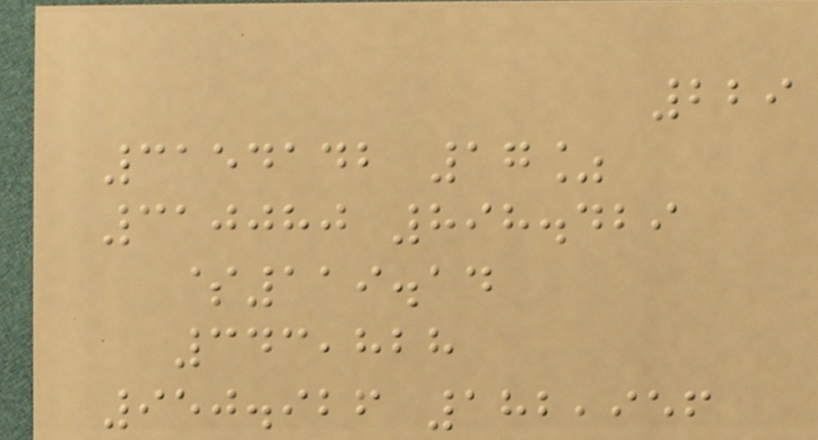229
3154142 17%
310080 898.429
$119.14
343,828
950.926 182,956
